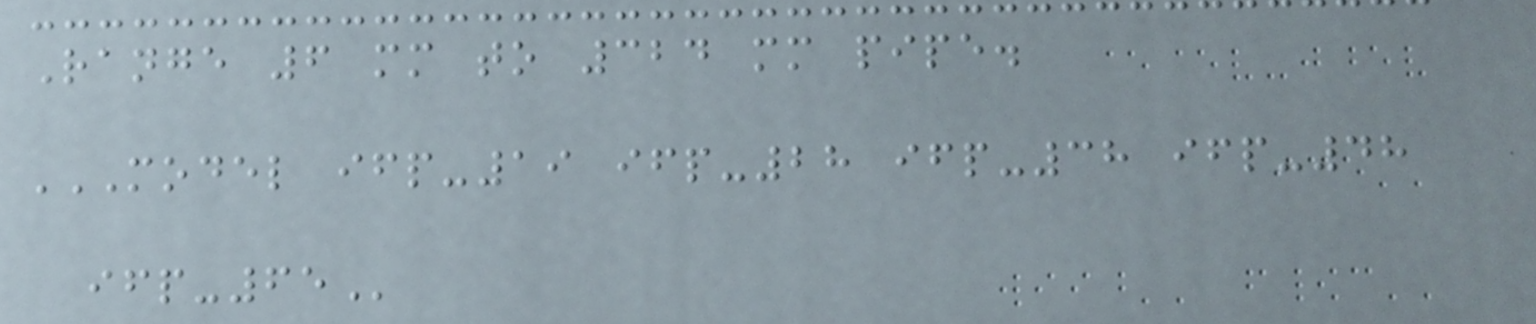Range 6 mm to 324 mm pipe.
MODEL IFP-19 IFP-28 IFP-38 IFP-48
IFP-65
